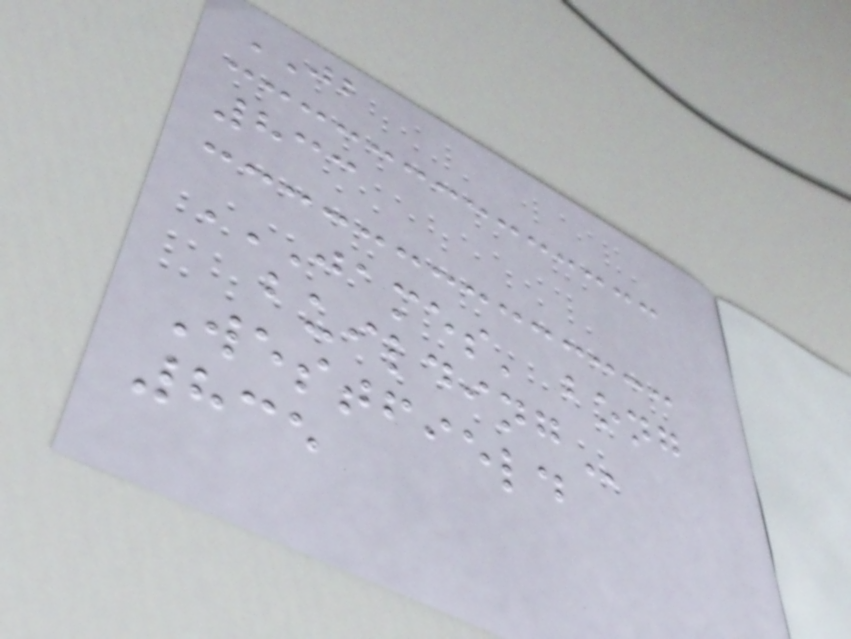JB
833
JAMES' BONG
BUILDING
Westfield
835
